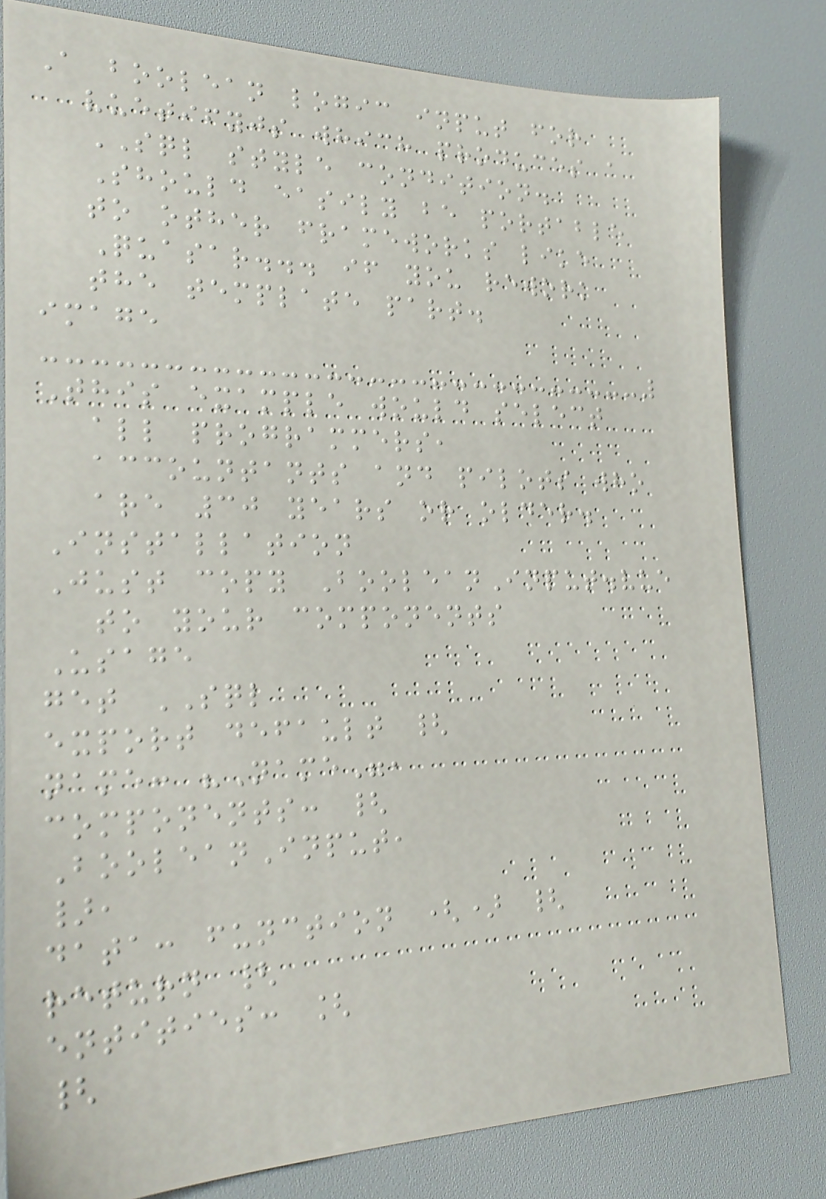A boolean logic input for
vuetifyjs which produces a
SQL style condition.
Should easily be portable
to other frameworks like
Quasar... if you rework
the template part.
image
This example would select
all programmers,
accountants and pilots who
are 30 years or older.
Installation
Just copy BooleanInput.vue
to your components
Usage
get SQL
export default {
name: "Name",
components: {
BooleanInput,
},
data: function () {
return {
entities: [
{
